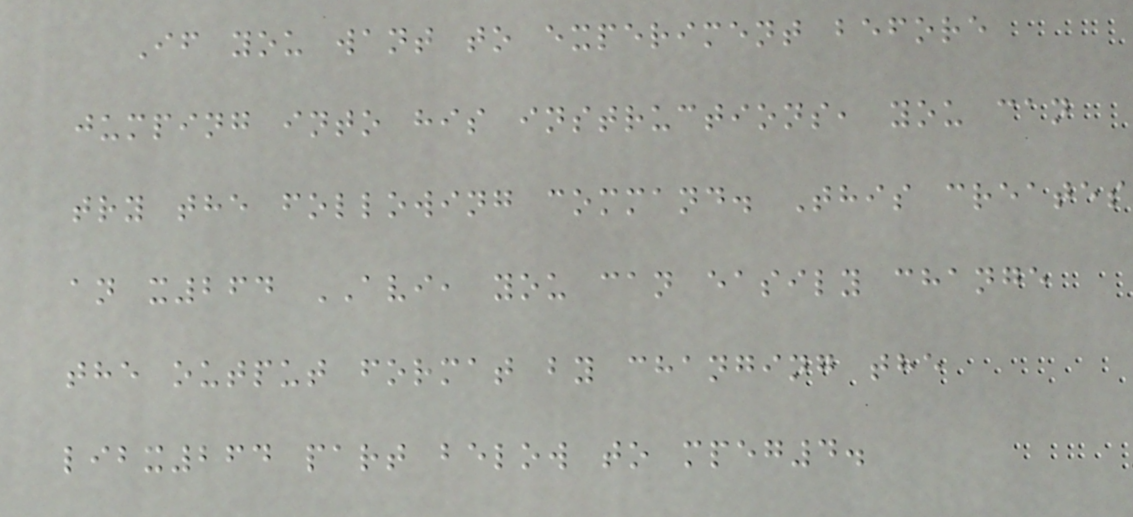If you want to experiment before
jumping into his instructions, you can
try the following command. This creates
an x264 AVI, you can easily change
the output format by changing the
libx264 part below to mpeg4.
